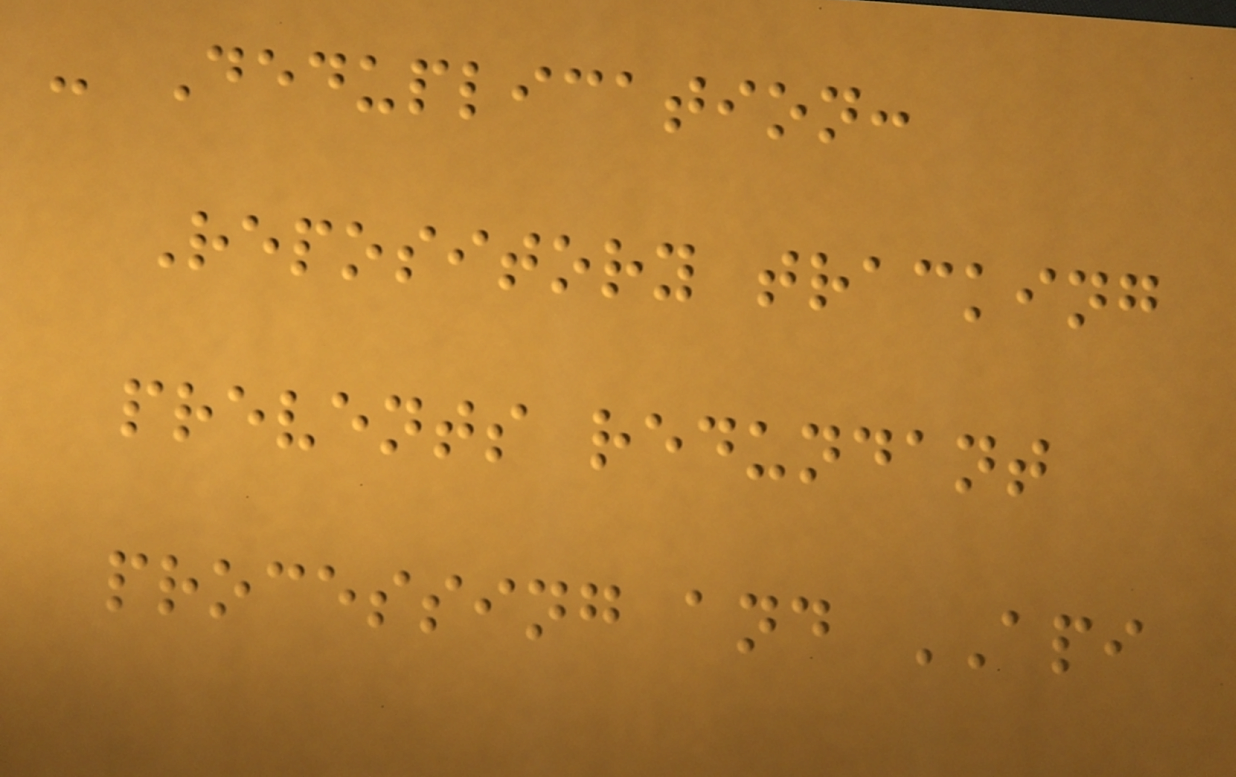- Deduplication:
Repository tracking
prevents redundant
processing and API
